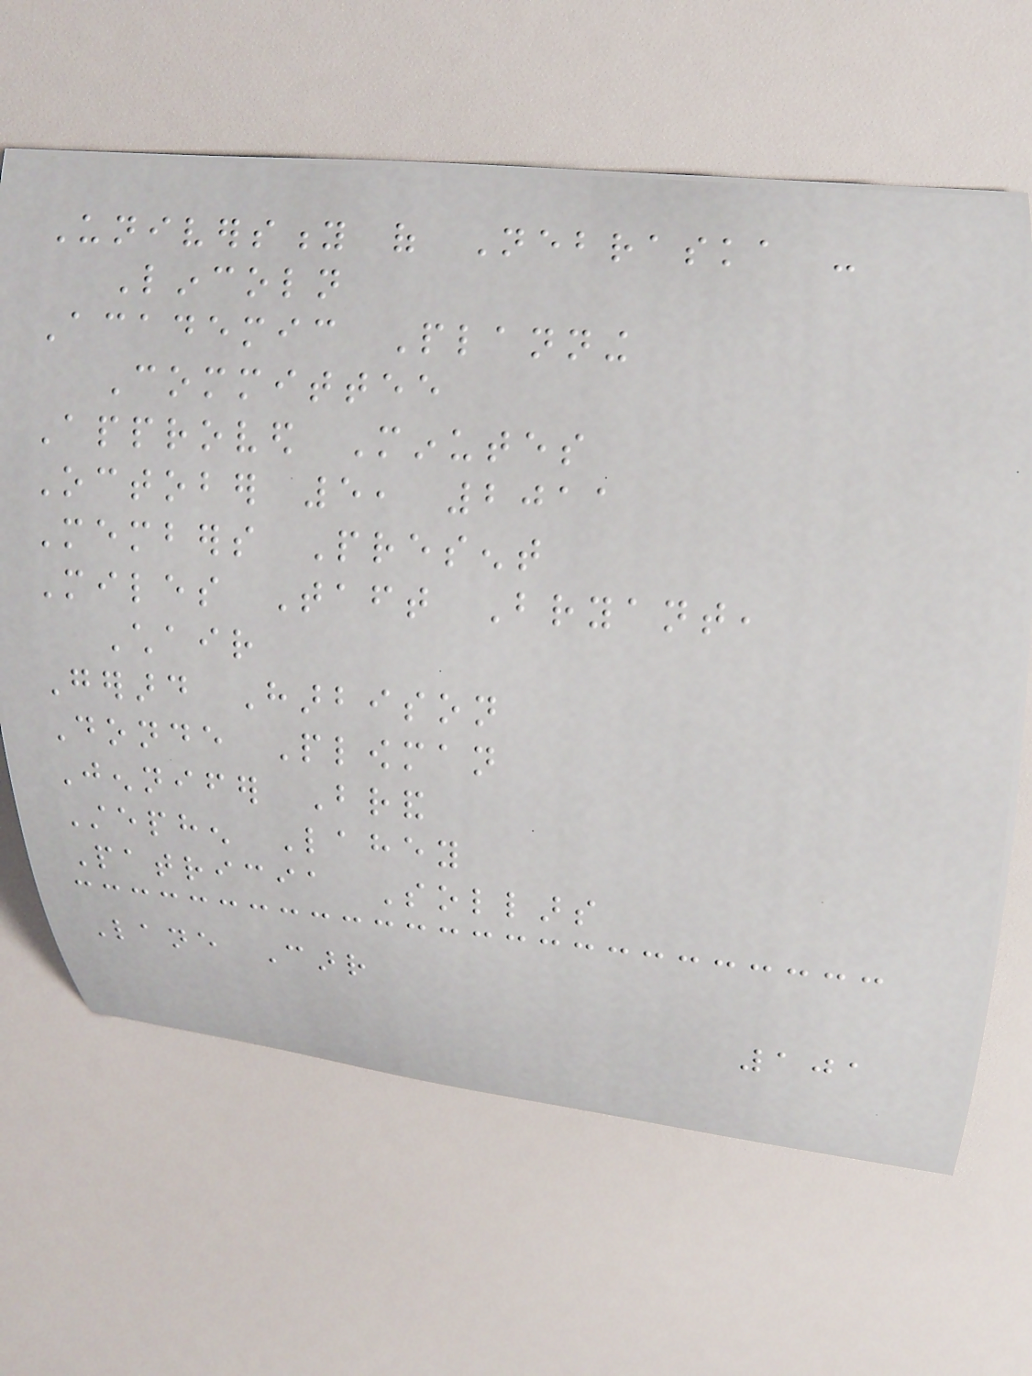University of Nebraska -
Lincoln
Academic Planning
Committee
Approved Minutes
October 5, 2011
Members Present
Miles Taft Bryant,
Chair
Gerard Harbison
Donde Plowman
Jennifer Brand
Stephen Lahey
Patricia Sollars
Lane Carr
101
